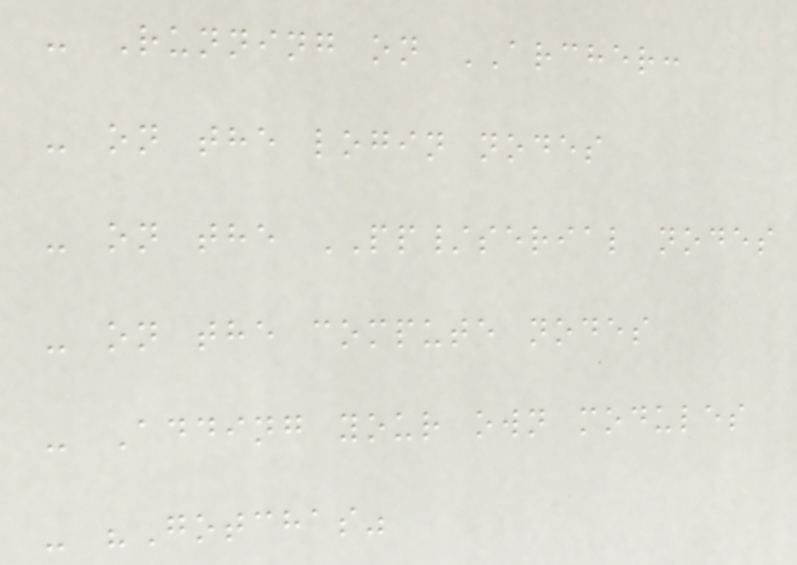- Running on ARCHER:
- on the login nodes
- on the PP/serial nodes
- on the compute nodes
- Adding your own modules
- "Gotchas"
